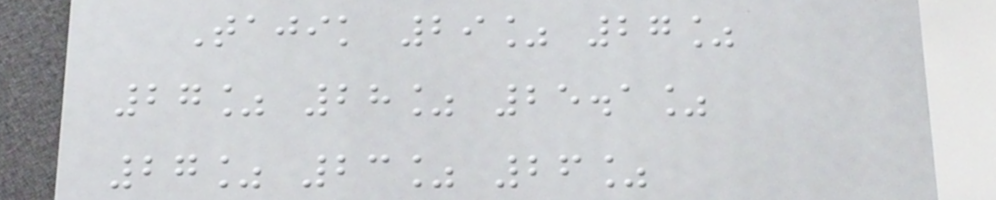Tajik 29% 27%
27% 28% 25.1%
27% 23% 26%
